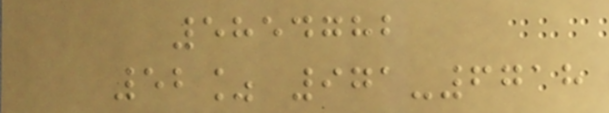5854782
52% 971-6718
